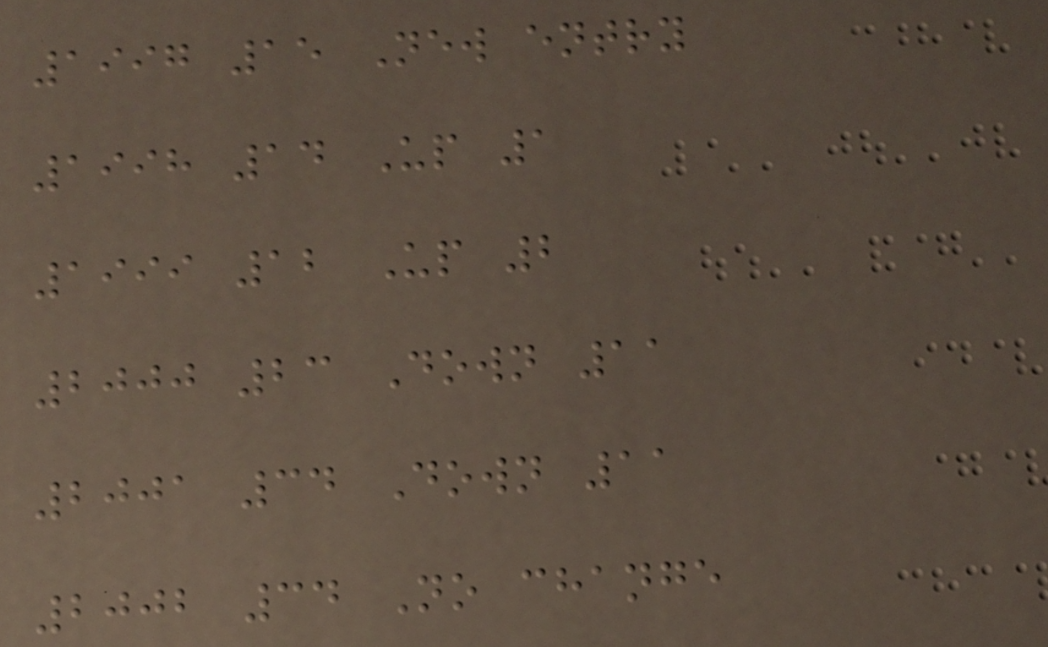1997 15 New entry
1998 14 Up 1
1999 12 Up 2
2000 23 Down 11
2001 34 Down 11
2002 34 No change
